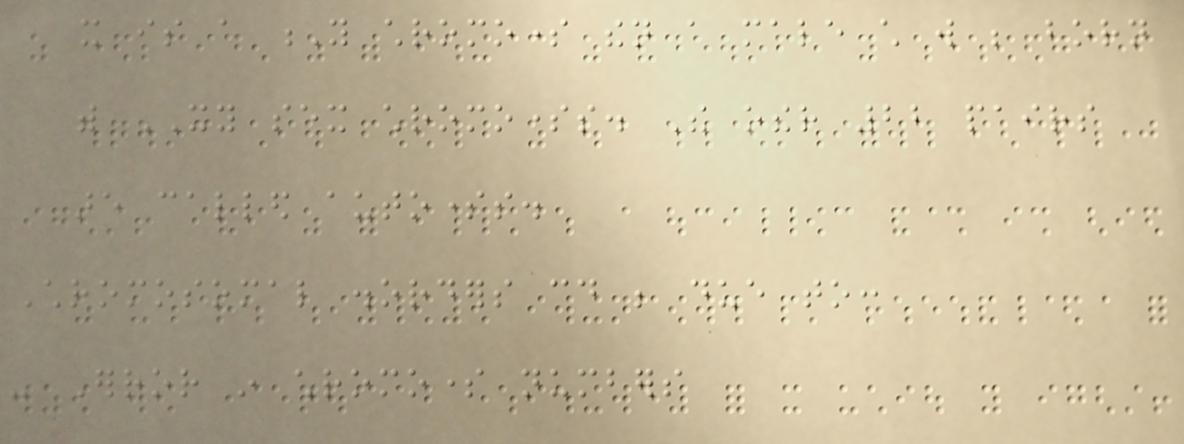it is a Y chromosome then a male child will be born
with XY sex chromosomes. The other 22 pairs
are called autosomes.
Chromosomal disorders could be due to:
- Error in chromosome numbers
